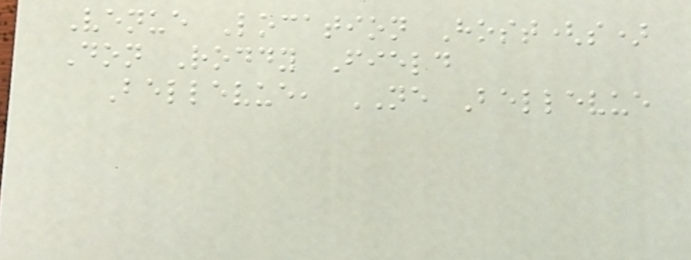Venue Location Host(s)
Don Roddy Field
Bellevue, NE Bellevue
